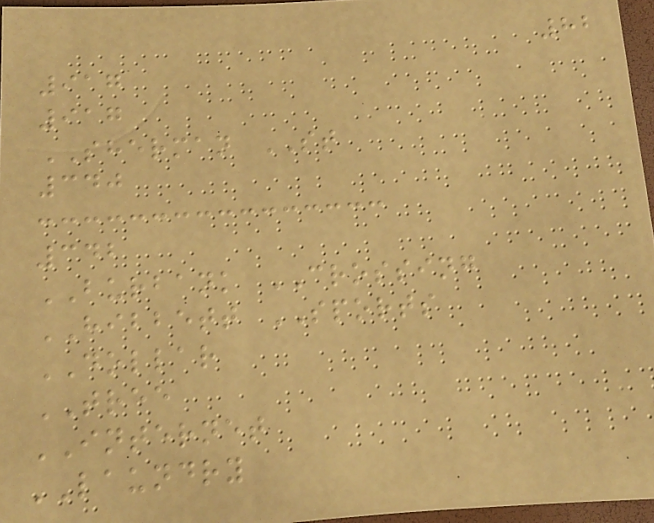82
917
917
SHERMAN ST
340
342
BURBANK CROSSING
HIBBETT SPORTS
DOLLAR
TREE
INTERNET
LAUNDRY
